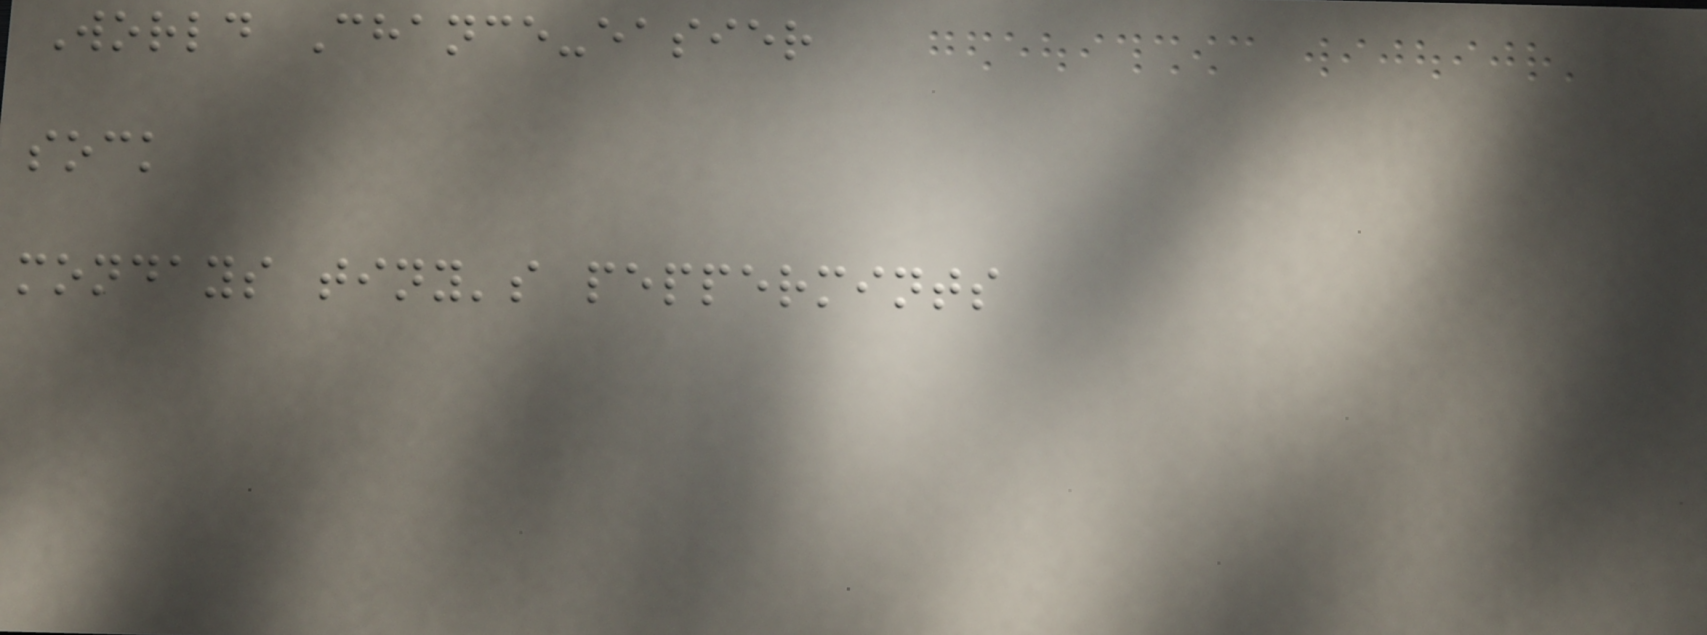World Chance-easier
sock
mondays tiny's peppermints
